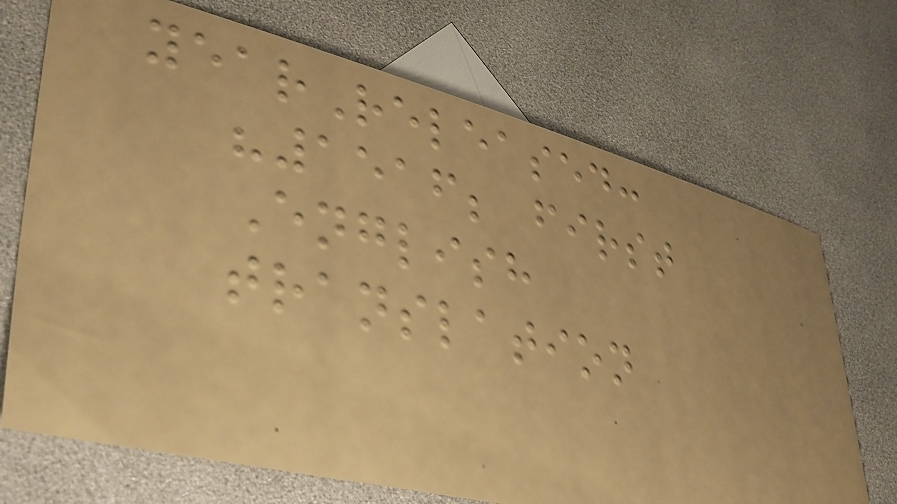yearReleased:
"1516; first
English
translation
